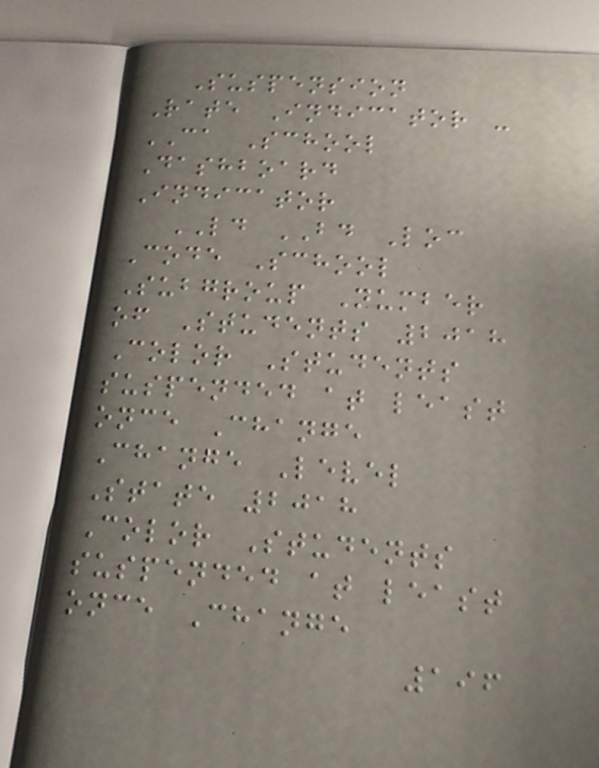Suspension
Rate Indicator -
CA School
Dashboard
Indicator
LD BD Loc
Code School
Subgroup Number
of Students 2018
Color Students
suspended at least
once Change
Change Level
State 2018
Color Students
suspended at least
once Change
196
